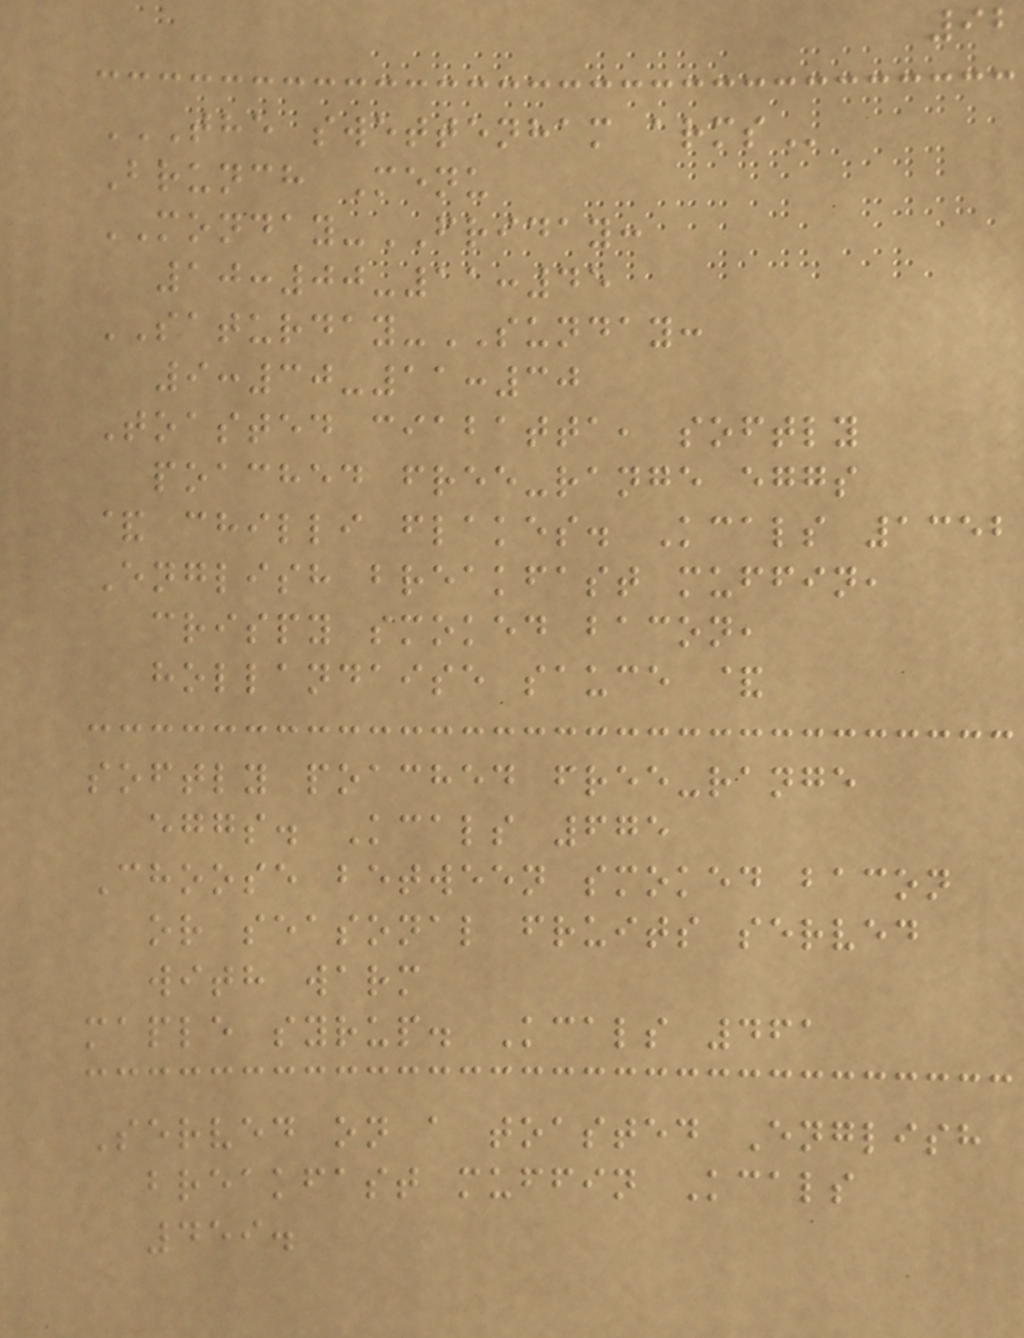92
THE SWETTENHAM ARMS
Brunch Menu
MONDAY-FRIDAY:
10:00-11:45
SATURDAY-SUNDAY:
9:30-11:30
Toasted ciabatta, softly
poached free-range eggs
& chilli flakes. Kcals 1352
English breakfast muffin,
crispy smoked bacon,
hollandaise sauce &
softly poached free-range
eggs. Kcals 675
Choose between smoked bacon
or seasonal fruits served
with warm
maple syrup. Kcals 461
Served on a toasted English
breakfast muffin Kcals
459.
